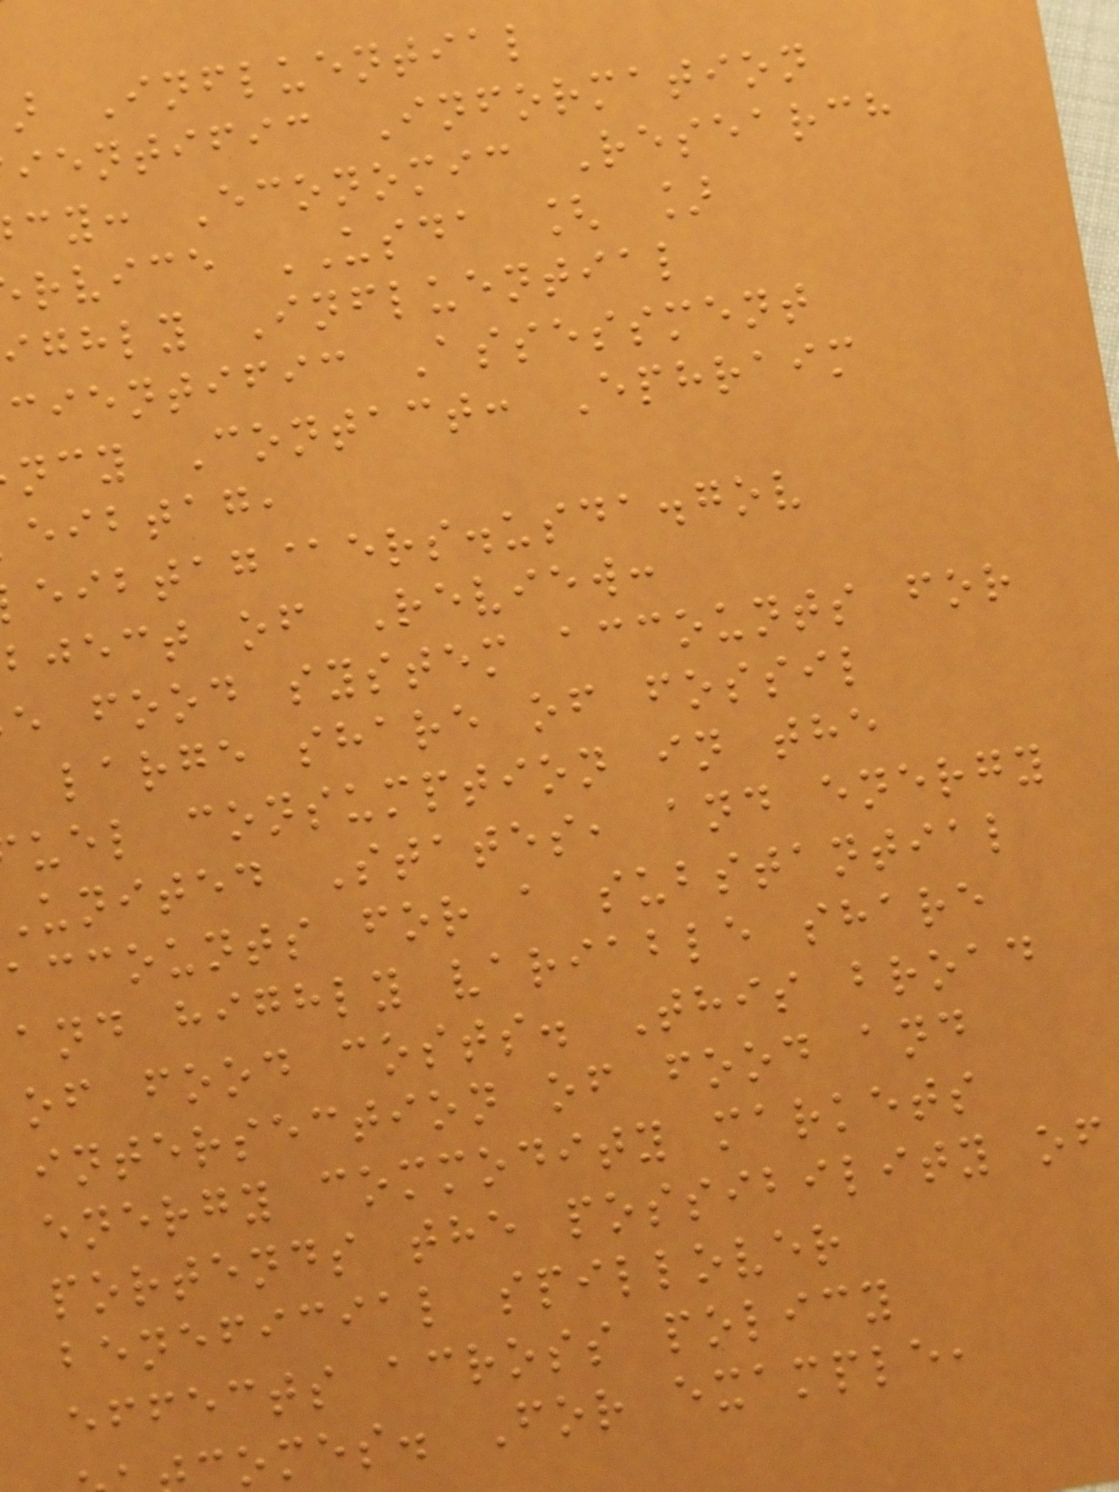Influential
ientific Information
cy: Economic Research
rvice USDA [ ]
ighly Influential
cientific Assessment
ncy Contact: Ephraim
eibtag,
eibtag@ers.usda.gov
bject of Review:
e food system accounts for
large share of fossil
uel consumption in the
united States, and energy
accounts for a substantial
and highly variable share
of food costs. This broad
intersection of food and
energy commodity markets
portends the possibility of
beneficial spillover
effects across policy
omes. For example,
